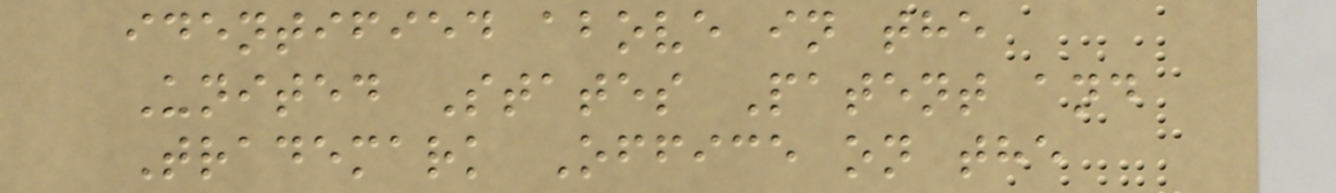identified above in the
United States Patent and
Trademark Office on the
